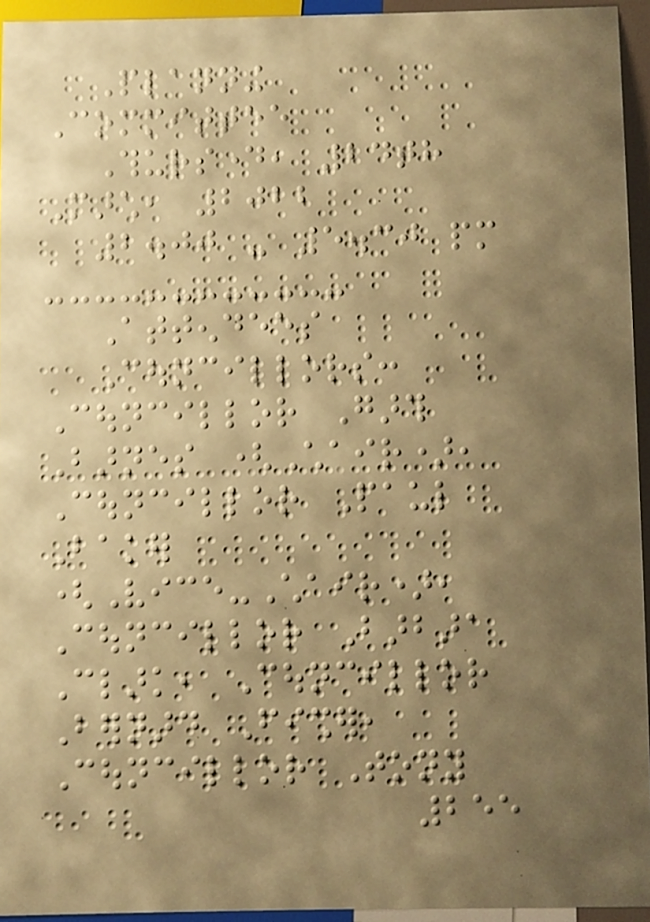Planning
Committee
Thursday, 24th
March, 2022
2.00 - 5.30 pm
Attendees
Councillors:
Councillor Garth
Barnes (Chair),
Councillor Paul
Baker
(Vice-Chair),
Councillor Barbara
Clark, Councillor
Bernard Fisher,
Councillor Tony
255
